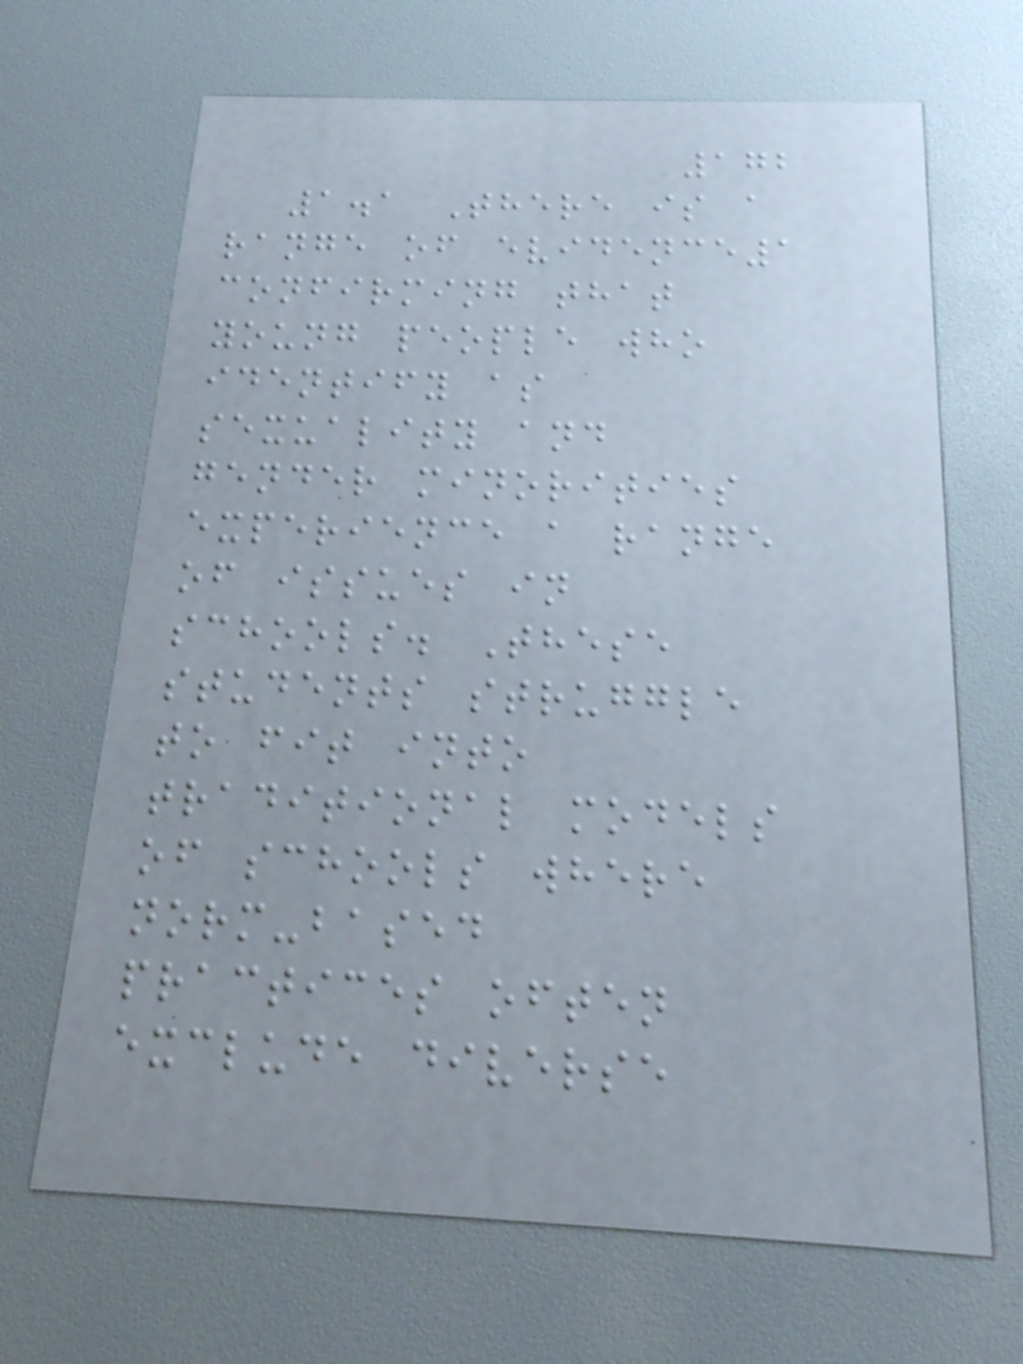172
1.1 There is a
range of evidence1
confirming that
young people who
identify as
sexuality and
gender minorities
experience a range
of issues in
schools. These
students struggle
to fit into
traditional models
of schools where
norm-based
practices often
exclude diverse
